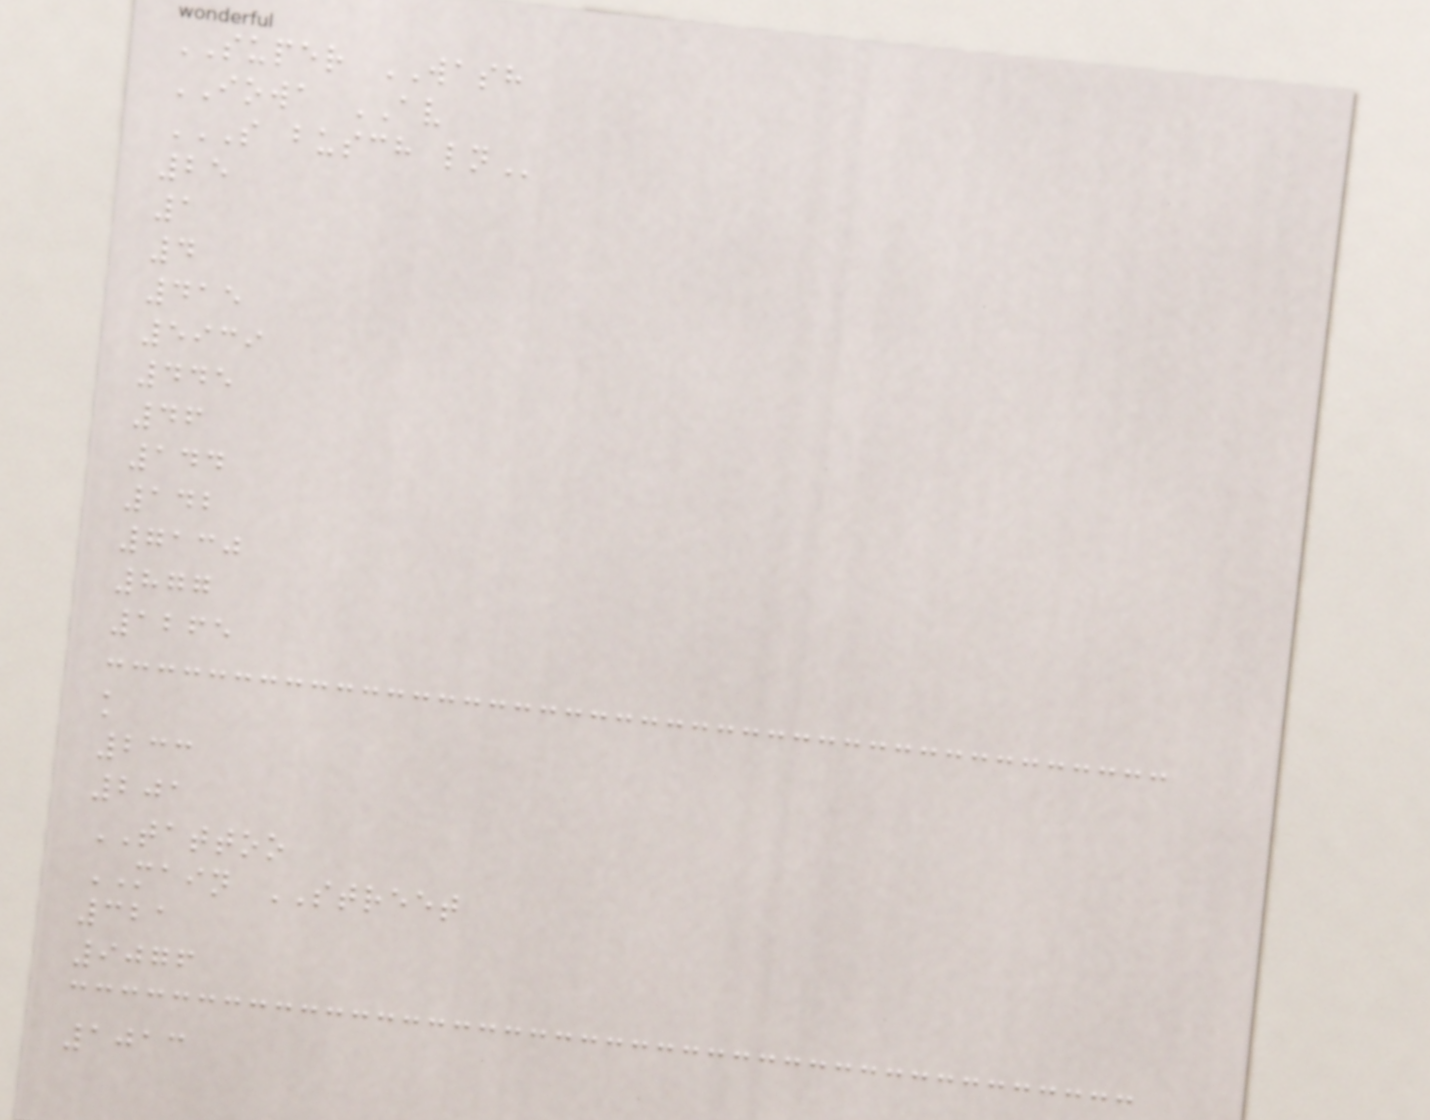SUPER WASH
IOWA AV
S BUSCH LN
25
1
4
415
5939
445
46
144
142
7130
877
1265
k
233
201
TATTOO
MAIN STREET
321
9076
1013
